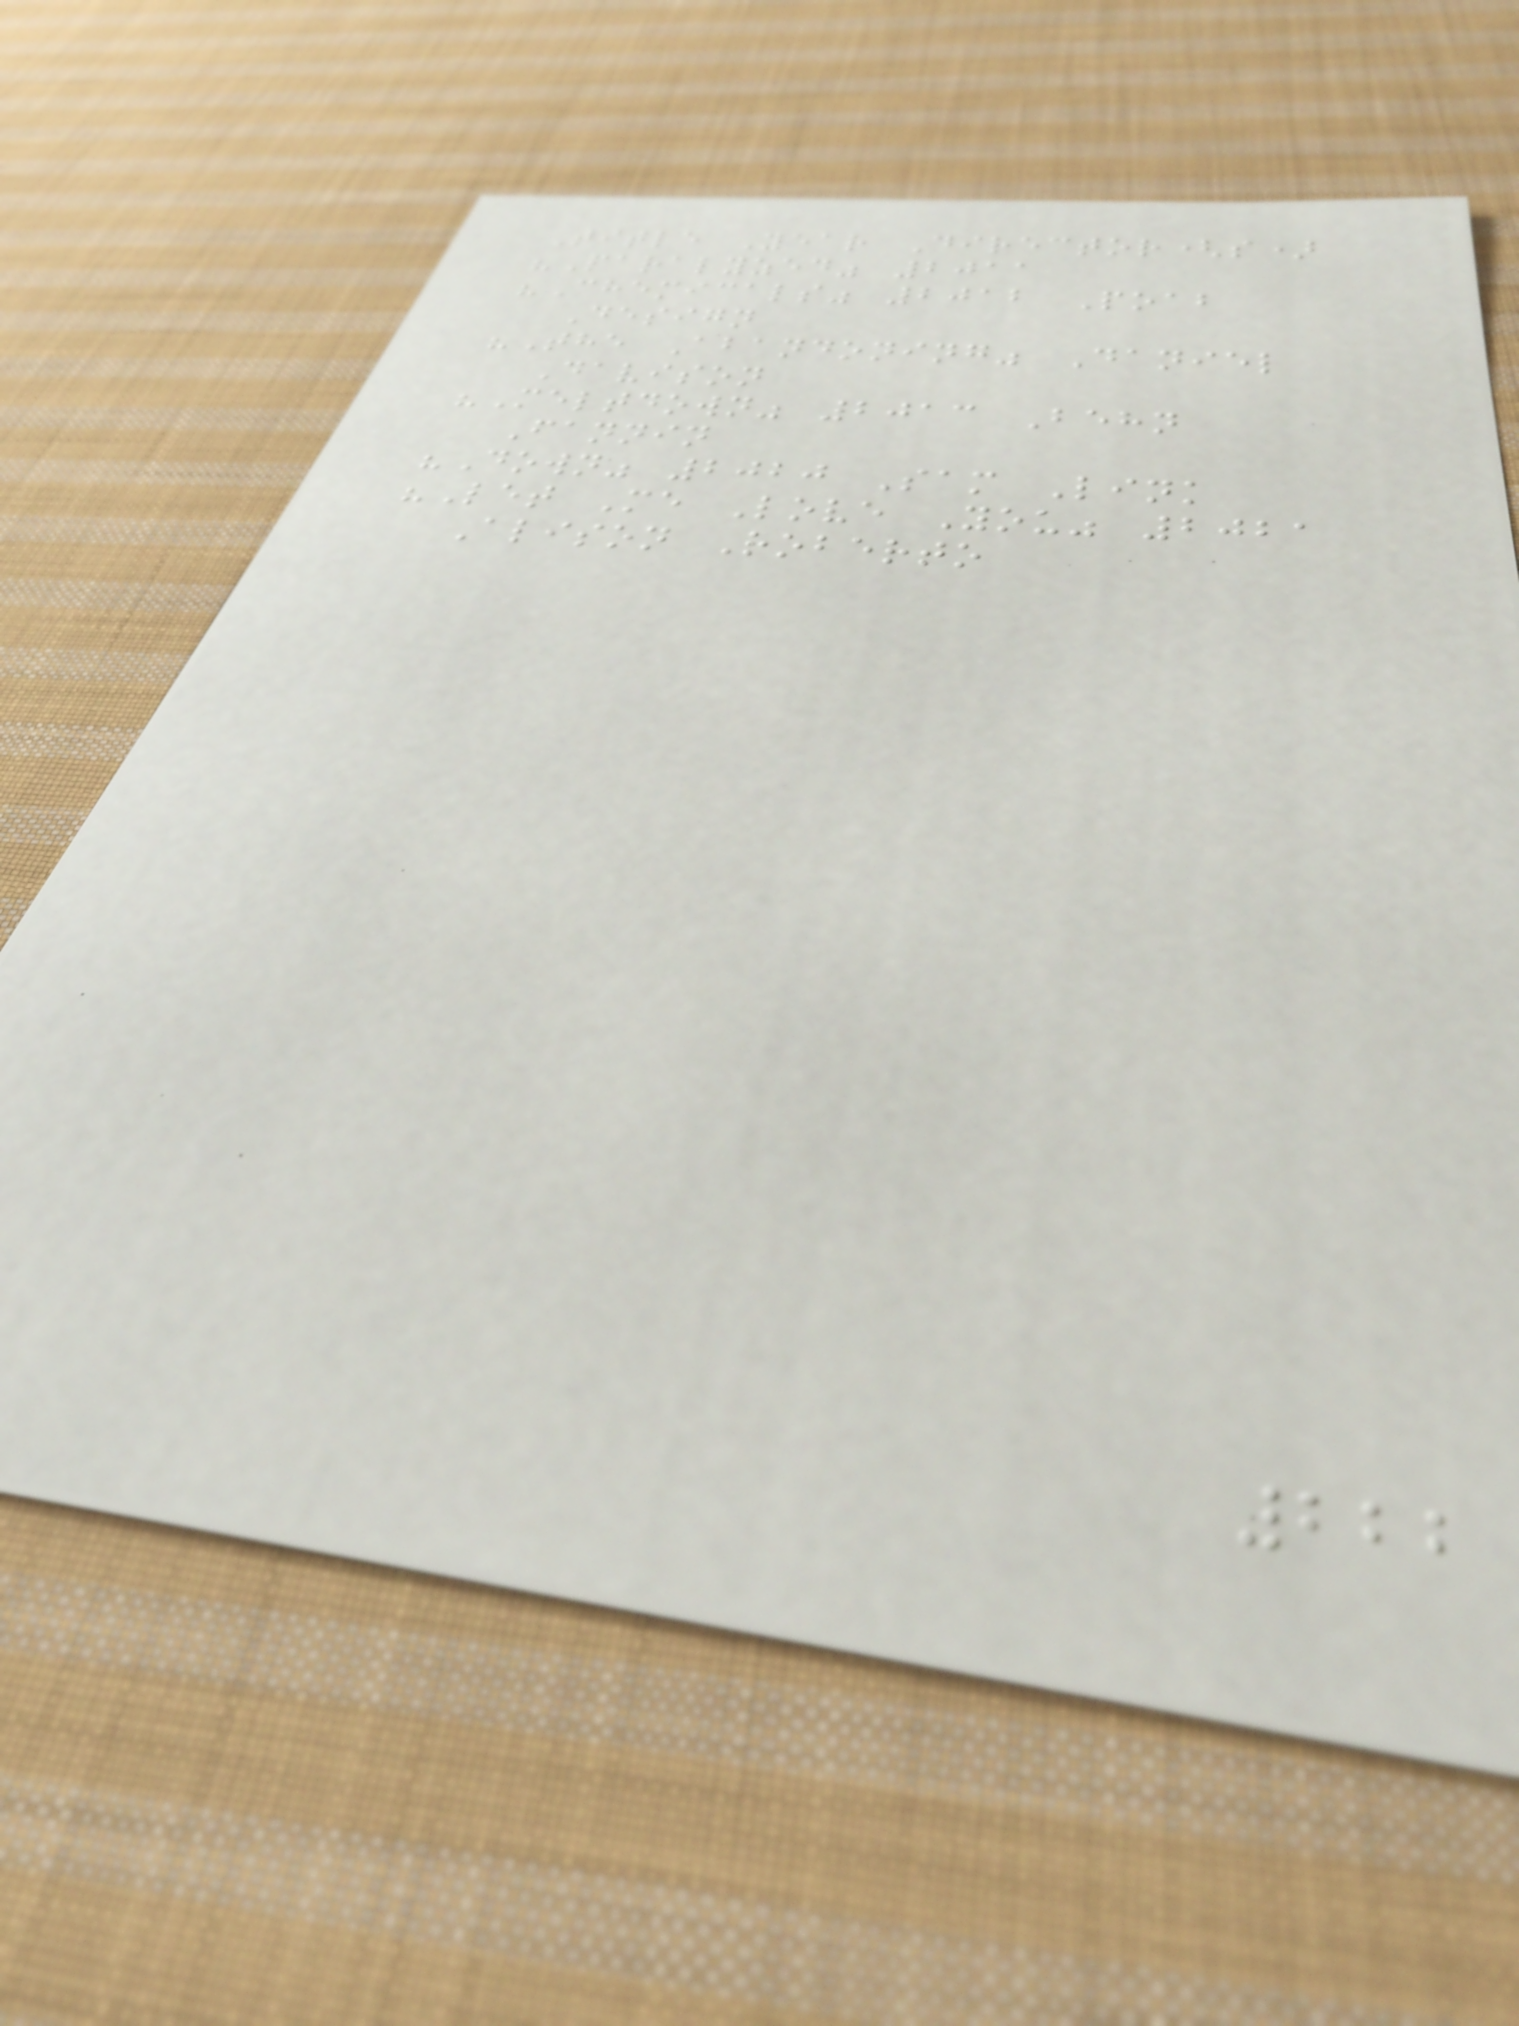Title Year Director(s)
"Paralyzed" 2011
"Chemicals" 2012 Poab
Design
"The Abandoning" Daniel
Davison
"Meltdown" 2013 Behn
Fannin
"Down" 2020 Sam Link
"Let Me Love You" 2021
Alison Roberto
222
